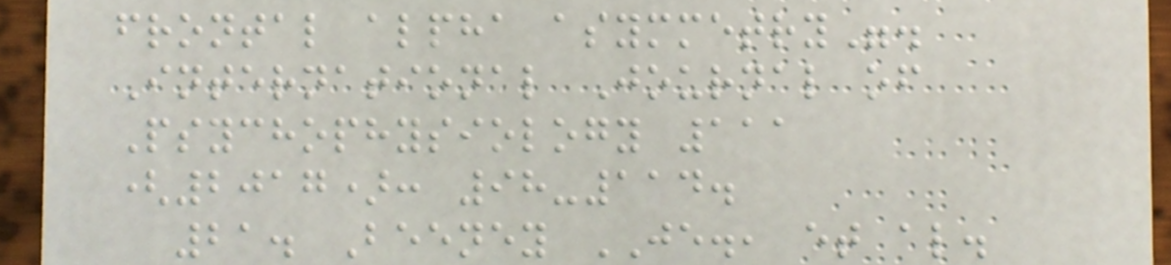frontal alpha asymmetry".
International Journal of
Psychophysiology 111
(2017): 98-114.
21. Beeney JE., et al.
